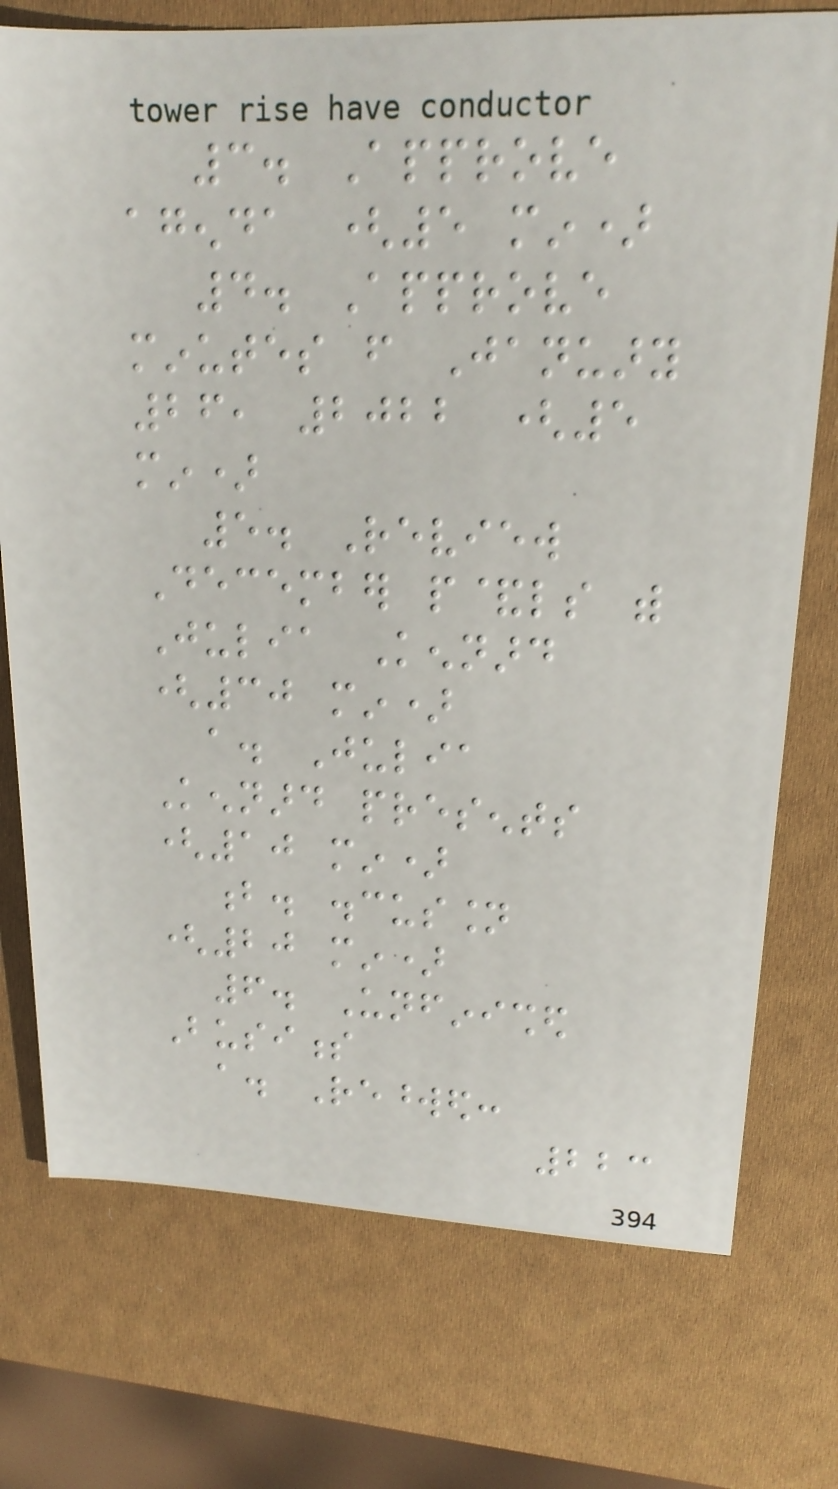3. Approve
agenda (5 min)
4. Approve
minutes from January
26, 2022 (5
min)
5. Review
December p&ls with
Julia Kennard
(30 min)
a. Julia
Kennard presents
(10 min)
b. discussion
(20 min)
6. Unfinished
Business
a. Reworded:
223
